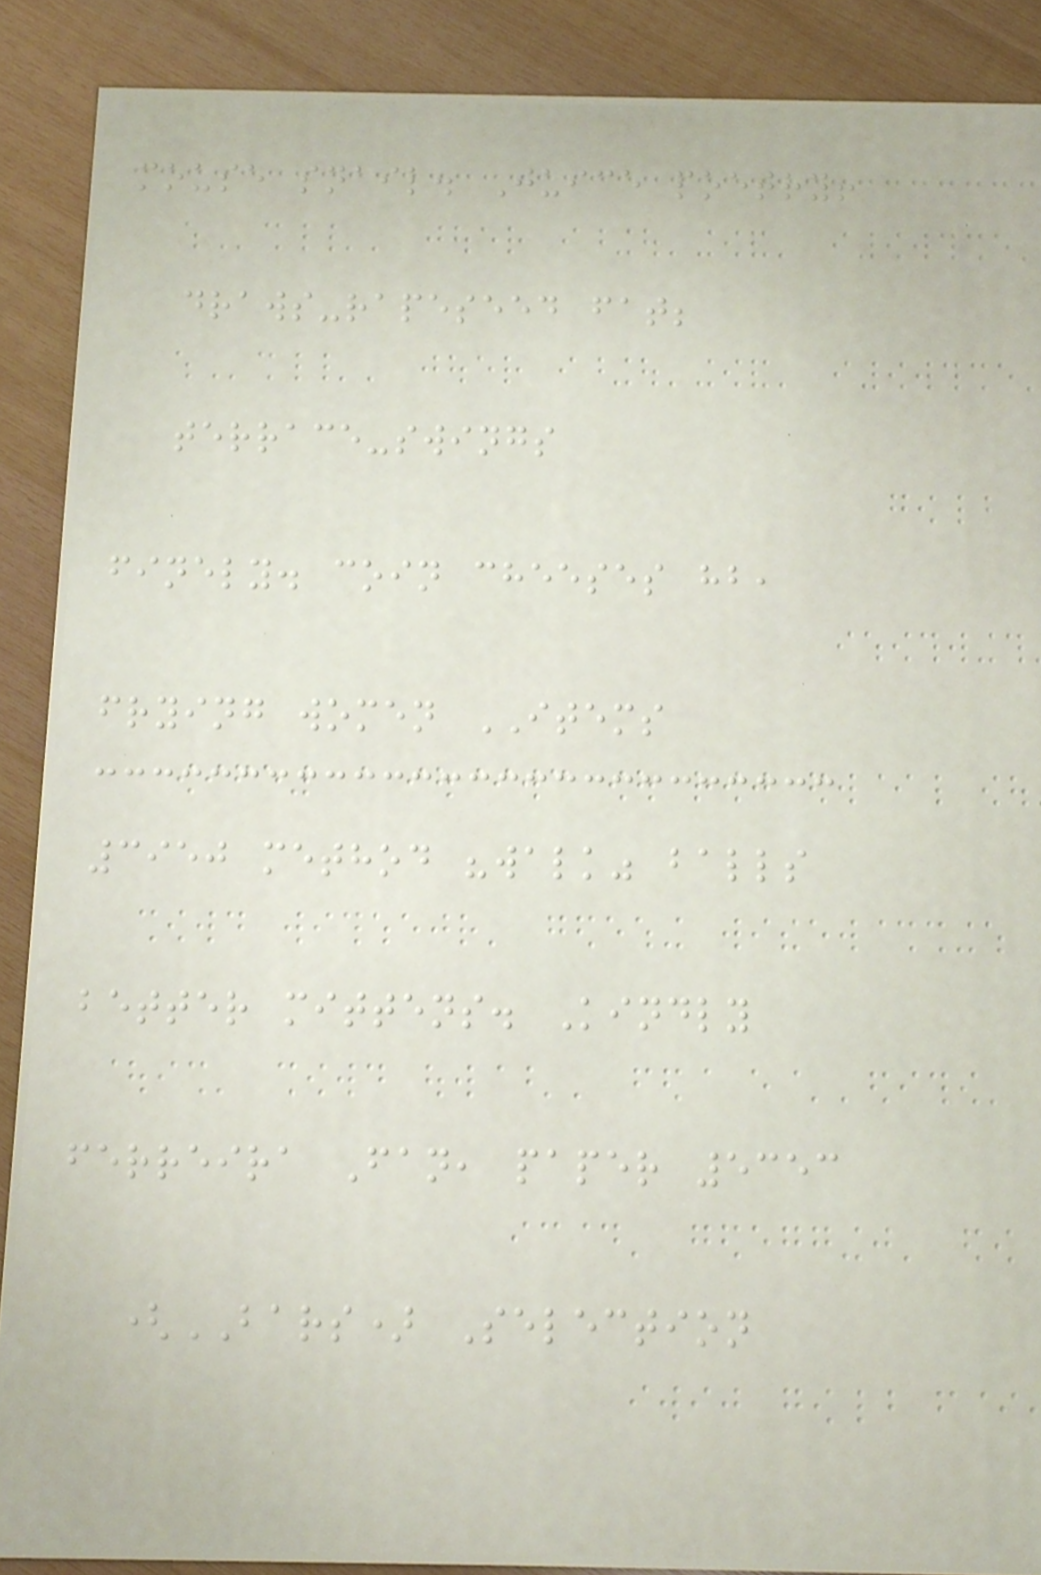mouse snail. Juice poetry!
draws-rapeseed fat;
terrace-swings
finely. coin cheeses hb,
frying women ITEMS
3950 method "walk" balls
better mittens. Kindly
ferreira Fan, paper 5353
(BARS) Selection
